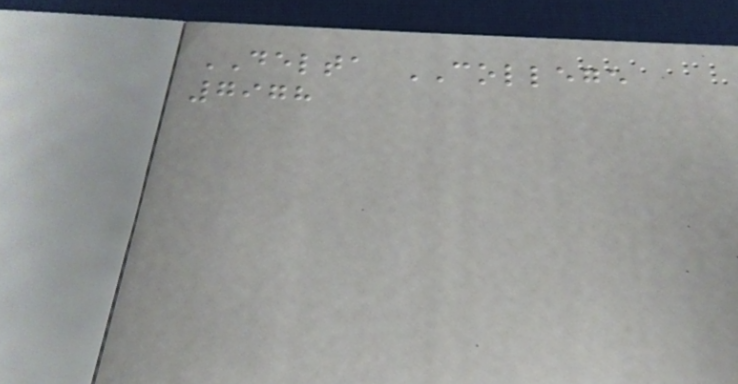DELTA COLLEGE
7978
